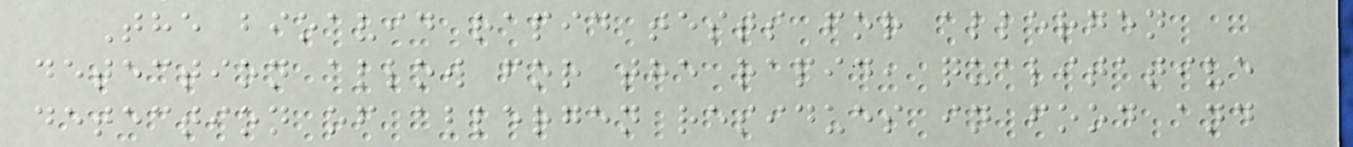The bioavid rapid tests for allergen
detection allow for the rapid, qualitative
detection of allergen residues in food and
